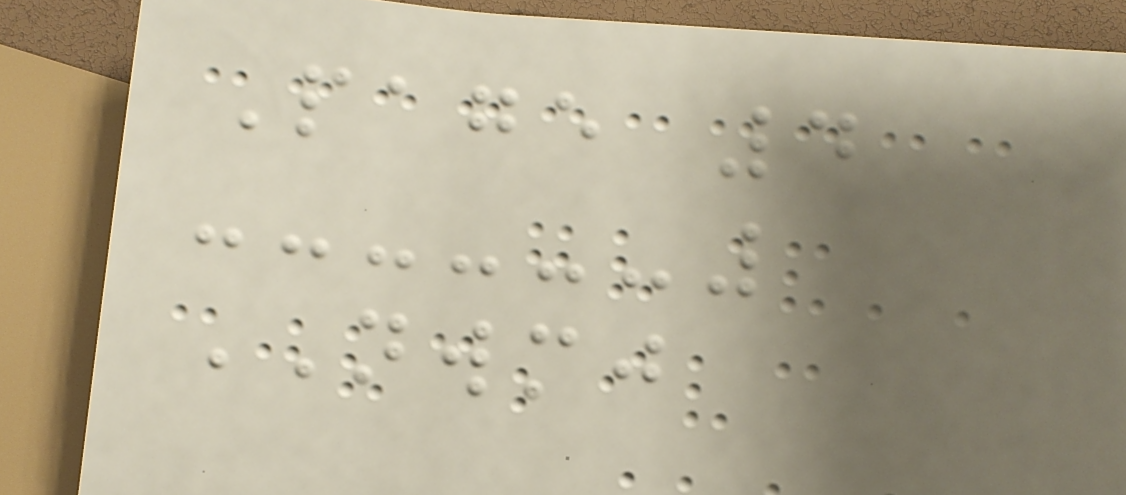Page 4
NWMJ
